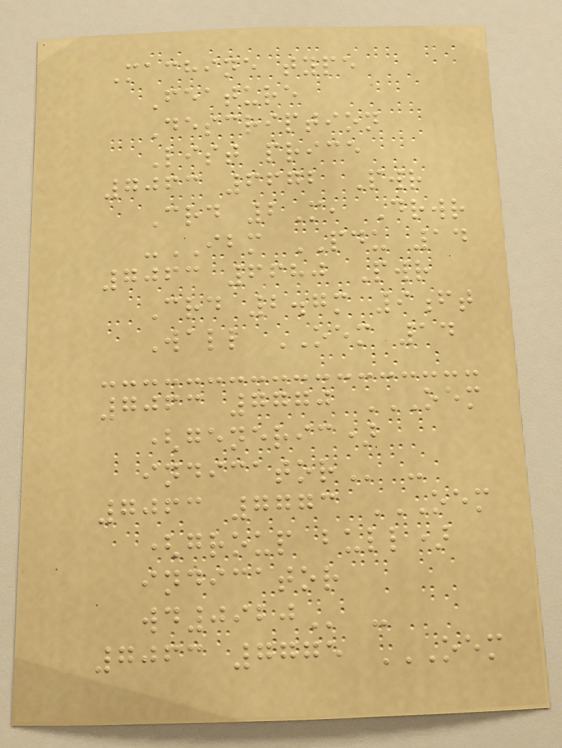Machine type
Feature
Description
List price
7063 6672 Pwr
Crd 2M, Drwr
-IBM PDU 14
7063 6680 Pwr
Crd 2.7m 9ft
Wall OEM 14
7063 7770 OEM
(GENERIC)
INDICATOR -
7063 7773 OEM
(GROUP BULL)
INDICATOR
WD0920 -
7063 7775 OEM
